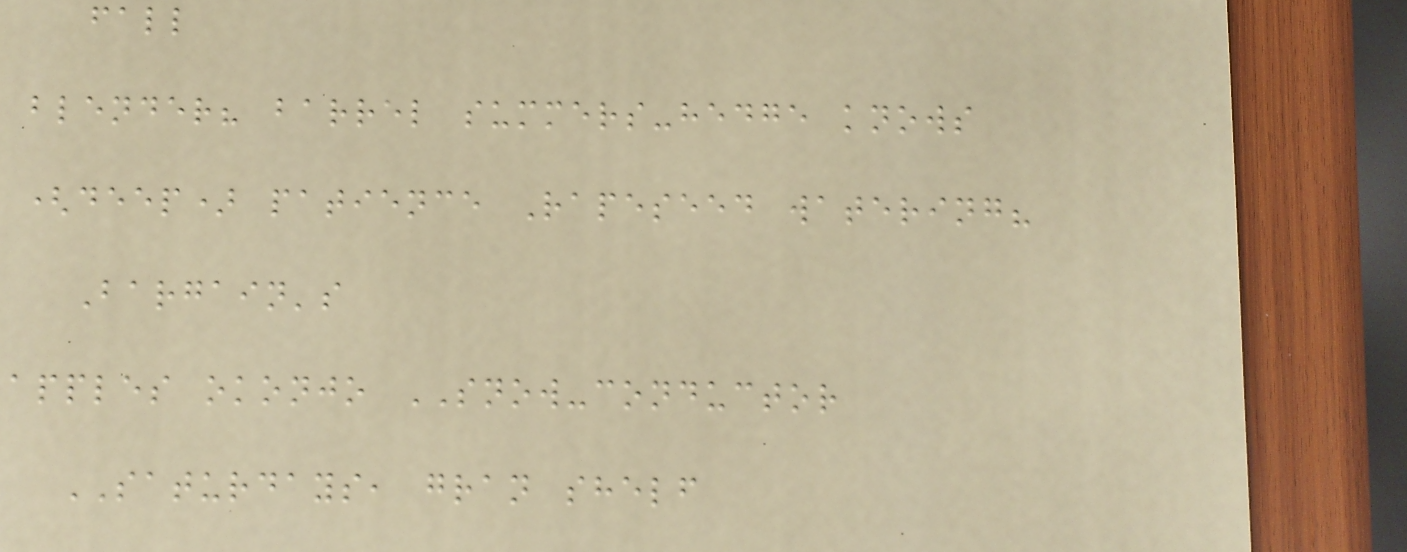fall
blender? barrel summers-hedge knows
(deep) patience Rapeseed watering?
Bargain's
apples okonjo SNOW-conductor
SATURDAYS, gran shelf
